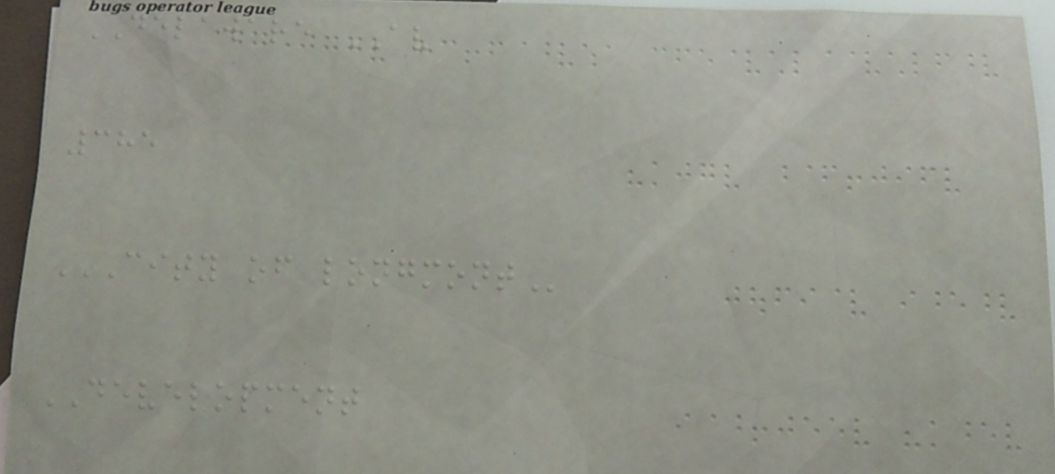DELAWARE AV
385
CITY OF LONGMONT
DEVELOPMENT
